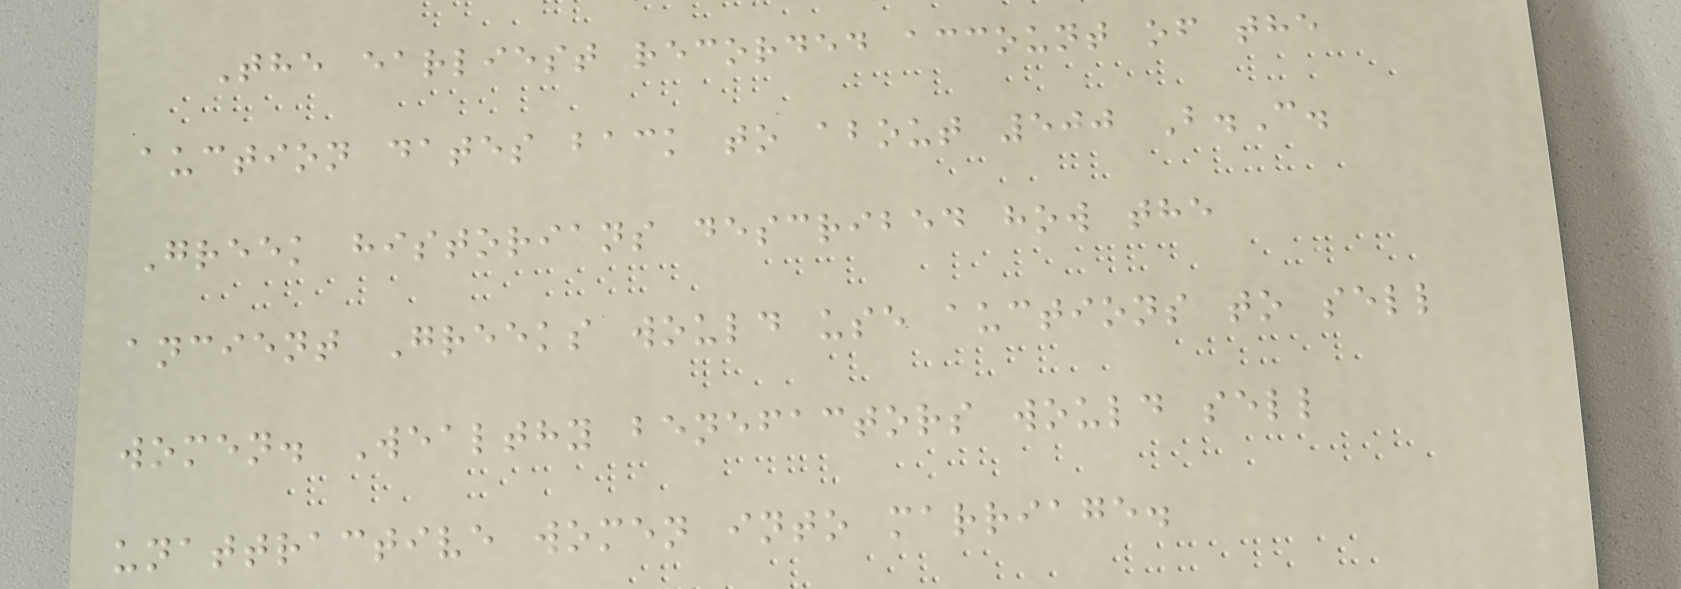The earliest recorded account of the
auction dates back to about 500 B.C.
Greek historians described how the
ancient Greeks would use auctions to sell
women. Wealthy benefactors would sell
unattractive women into marriage.
